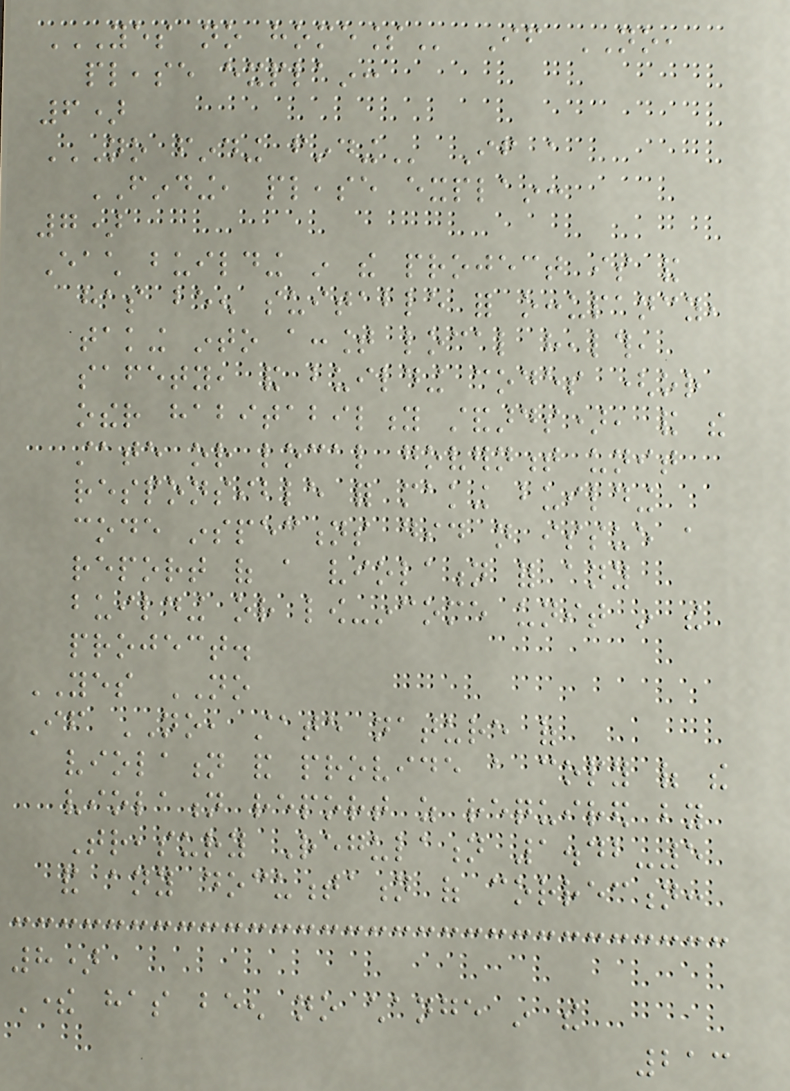YES NO HOMELESS If NO,
please explain:
6)
NO FINDING FINDING If a
FINDING, please explain:
7)
Each building in the project is and
has been suitable for occupancy,
taking into account local health,
safety, and building codes (or
other habitability standards), and the
state or local government unit
responsible for making building
code inspections did not issue a
report of a violation for any
building or low-income unit in the
project.
YES NO
If NO, state nature of
violation and provide a copy of the
violation report as required by
Treasury Regulation 1.42-5
and any documentation of correction:
8)
There has been no change in the
213
